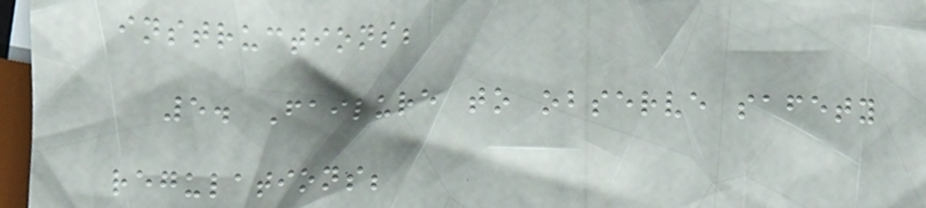instructions;
5. Failure to observe safety
regulations;
